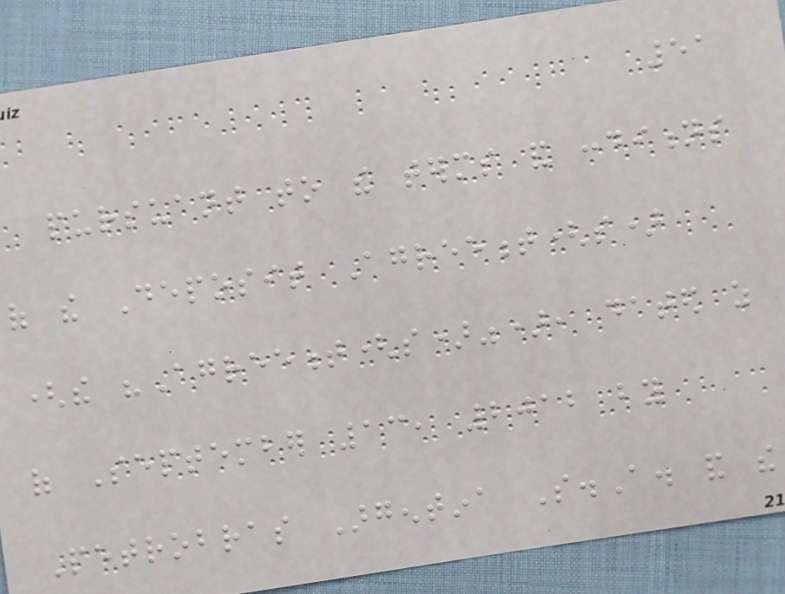51
pursuant to the terms and conditions
of the Deposit Agreement(s)
(the "Agreement(s)"), dated as
of September 13, 2012 by
Petrobras Argentina S.A. and the
